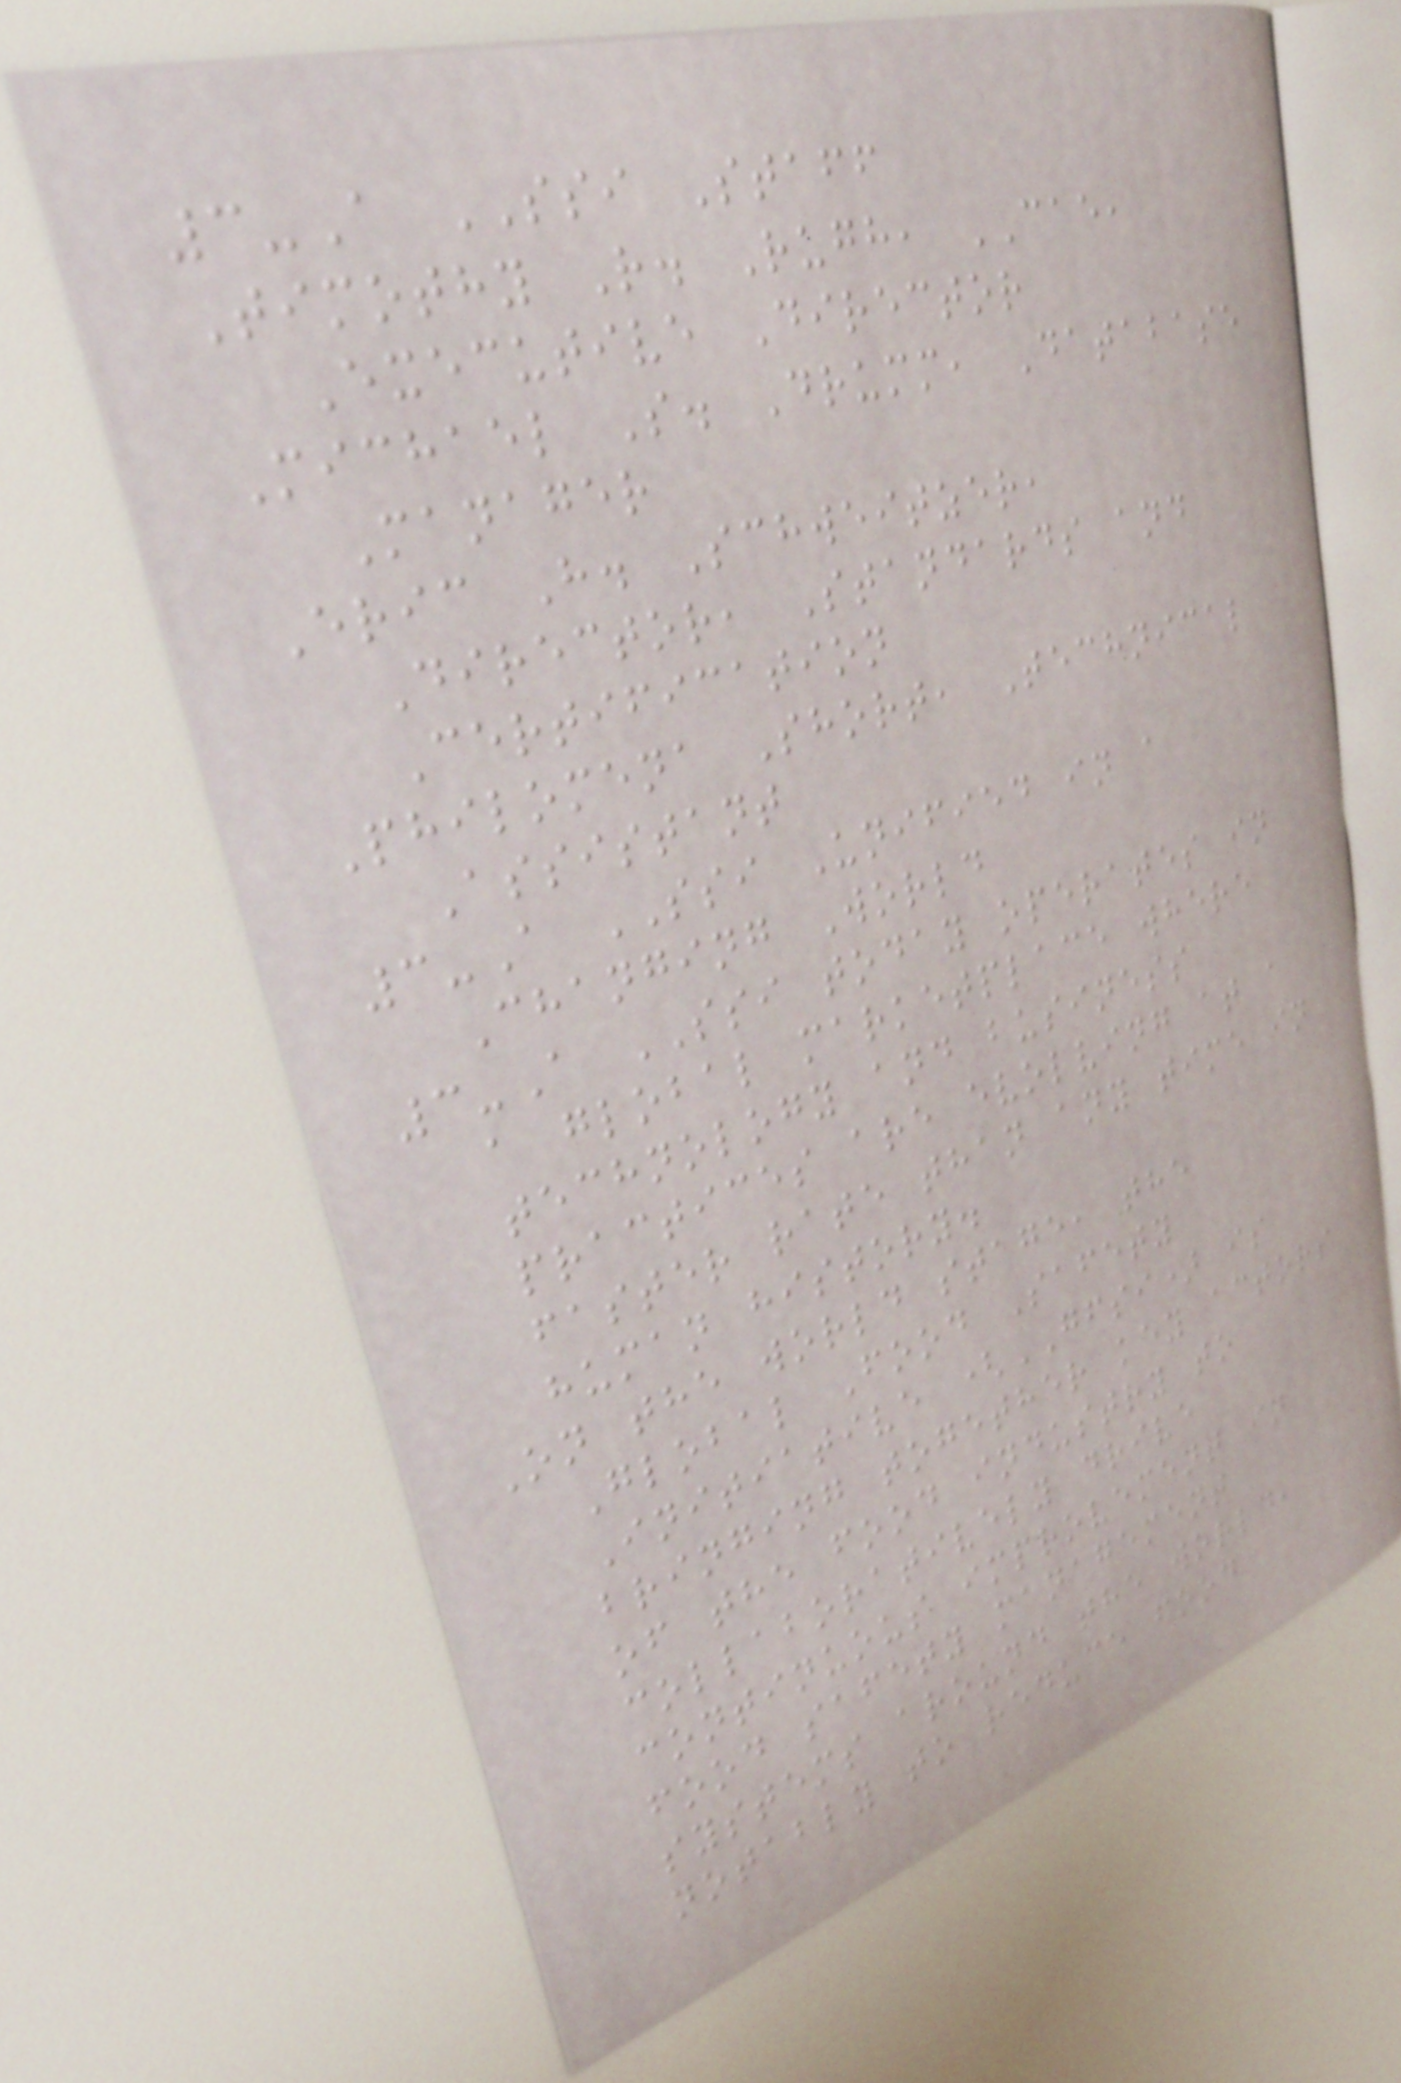3-A SSI Staff
Timothy R. Rugh, CAE,
Executive Director
Michael S. Drumm, Database
Manager
Eric H. Schweitzer,
Director, Standards and
Certification
Philomena Short, Technical
Assistant
3-A SSI Unified in a
Changing World
3-A SSI today operates in
a global marketplace where
technology and business
practices are evolving at a
faster rate than any time in
human history.
On the world stage, the
Global Food Safety
Initiative (GFSI) is
bringing together key actors
of the food industry to
collaboratively drive
continuous improvement in
food safety management
systems around the world,
notably to reduce food
